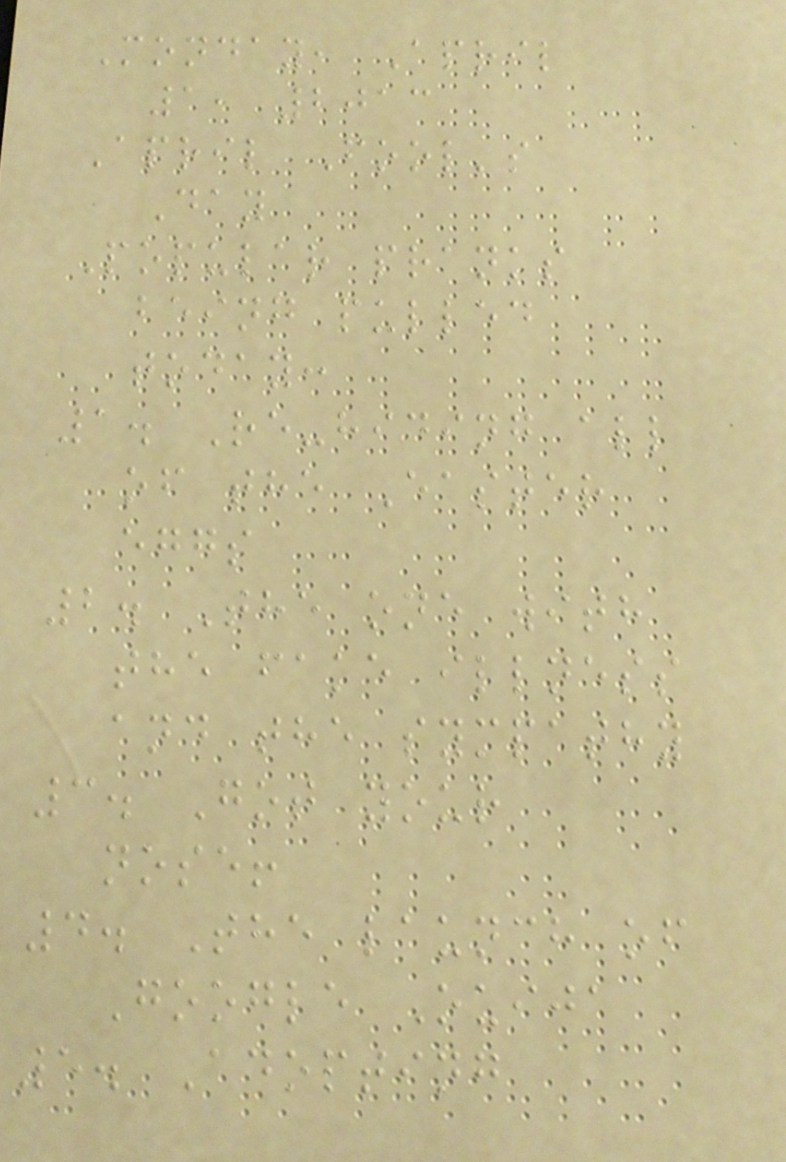Monday, April
1, 2013
April Fool's
Day
Popular pranks
being pulled
today:
1. Re-hiding all
of the Easter
eggs
2. The one with
the fake illness
and the sympathy
3. Got your
nose!
4. The launch of
Google Ouija
5. Adopting
